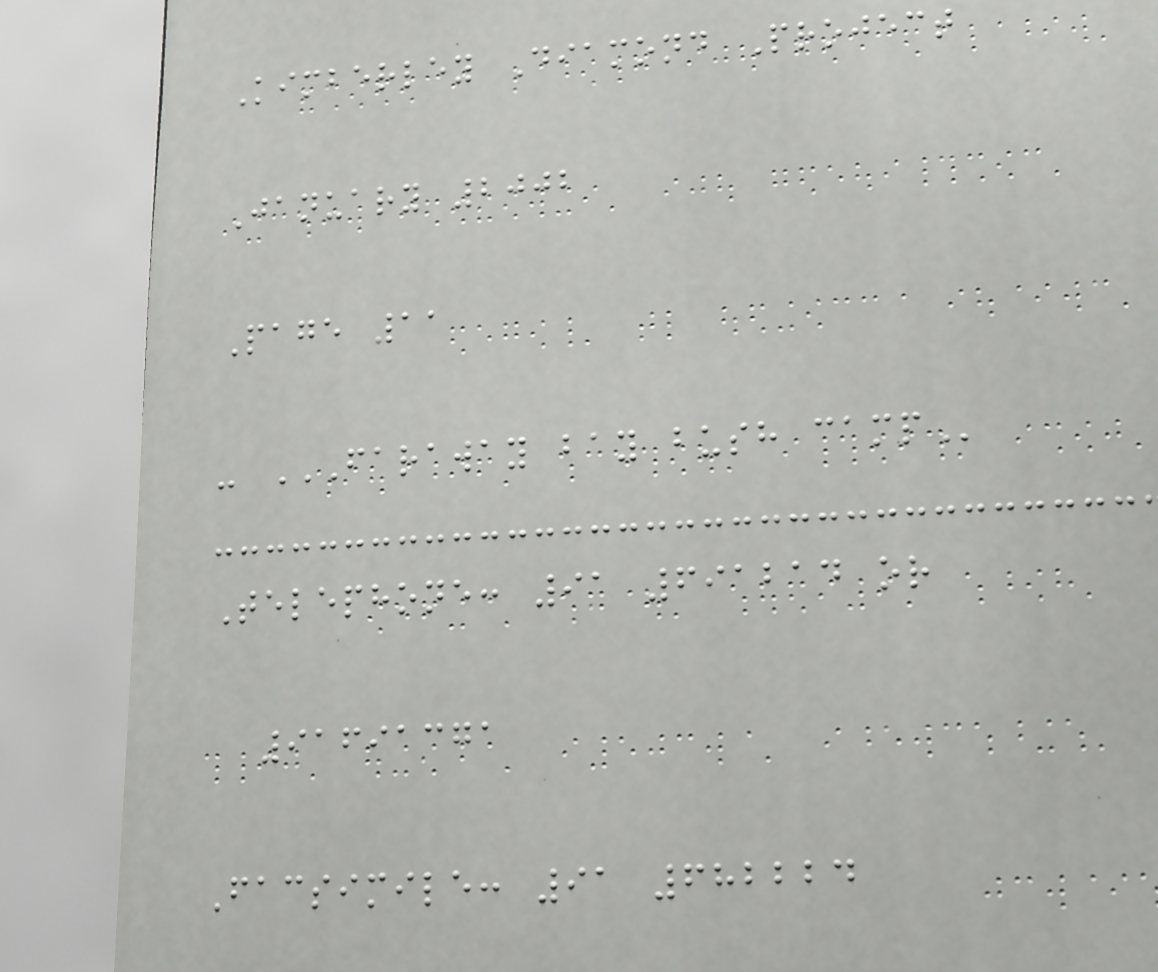Kimberley Diamond Project
January 2002
Page 11
- FARAWAY BAY BUSH CAMP
Telephone: 91 691214 or
91691371
Facsimile: 91 682224
